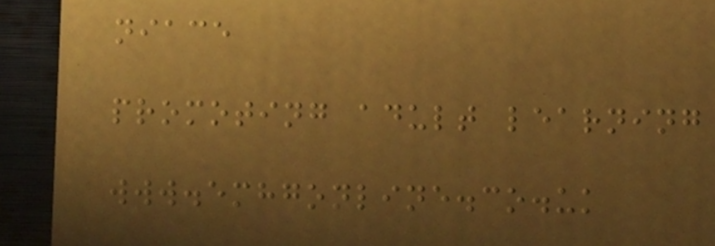niace
promoting adult learning
www.emhgonline.co.uk
